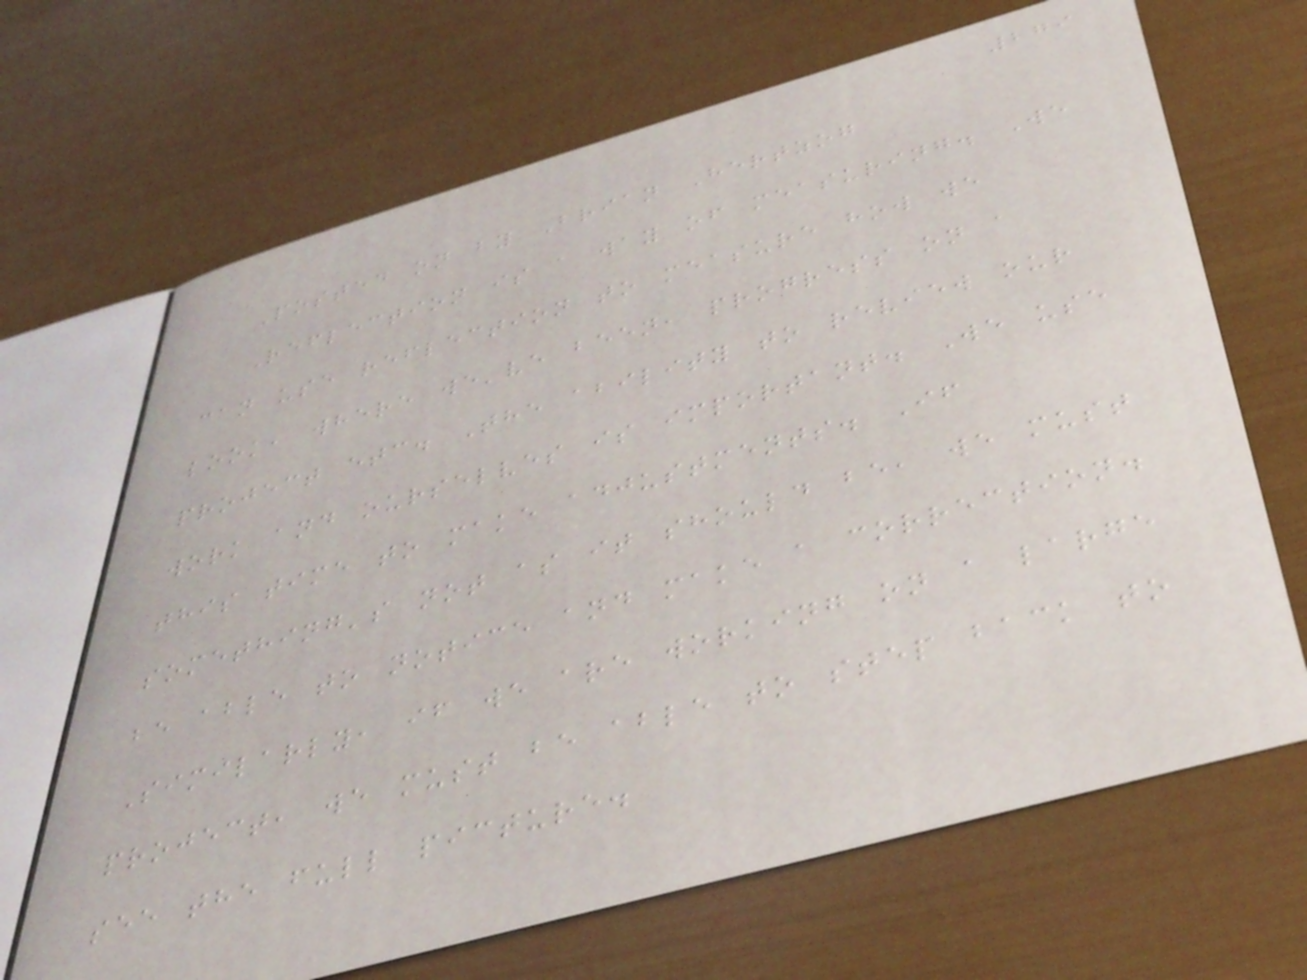279
Posted on by Brian Hertzog
Reflection is a way of measuring. We
can use reflection to measure how we
look, where we've been, progress on a
project etc. The ability to review our
work and ourselves is important. We use
this time to make adjustments. If
something's not as it should be, we must
be able to notice and make a correction.
Similarly, if we are working on a large
project, we must be able to step back to
see the full picture.
